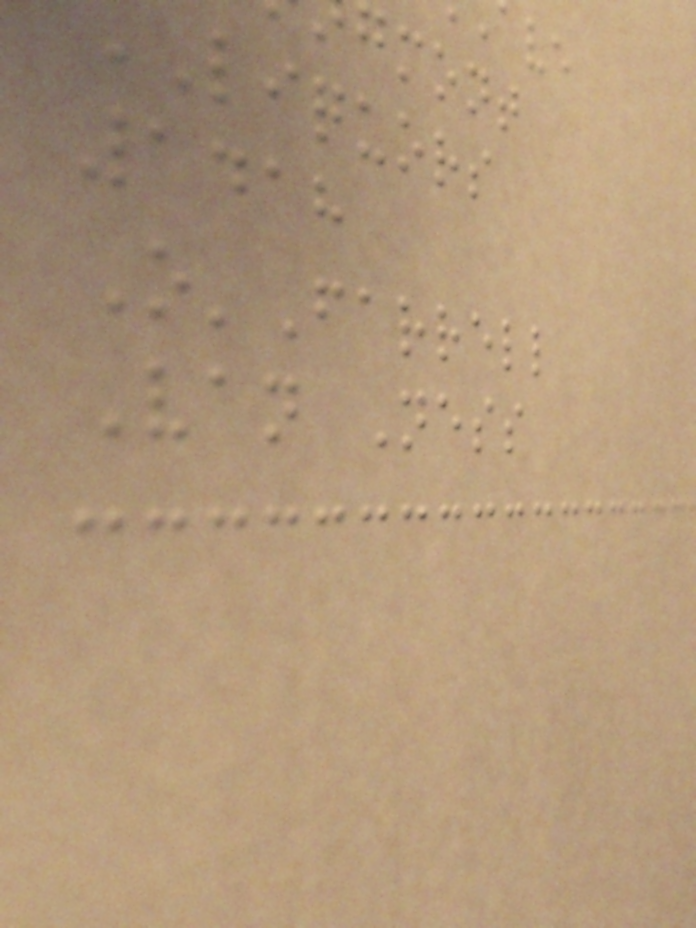gmont
liquors
1418
O'Farrell
Van Ness
